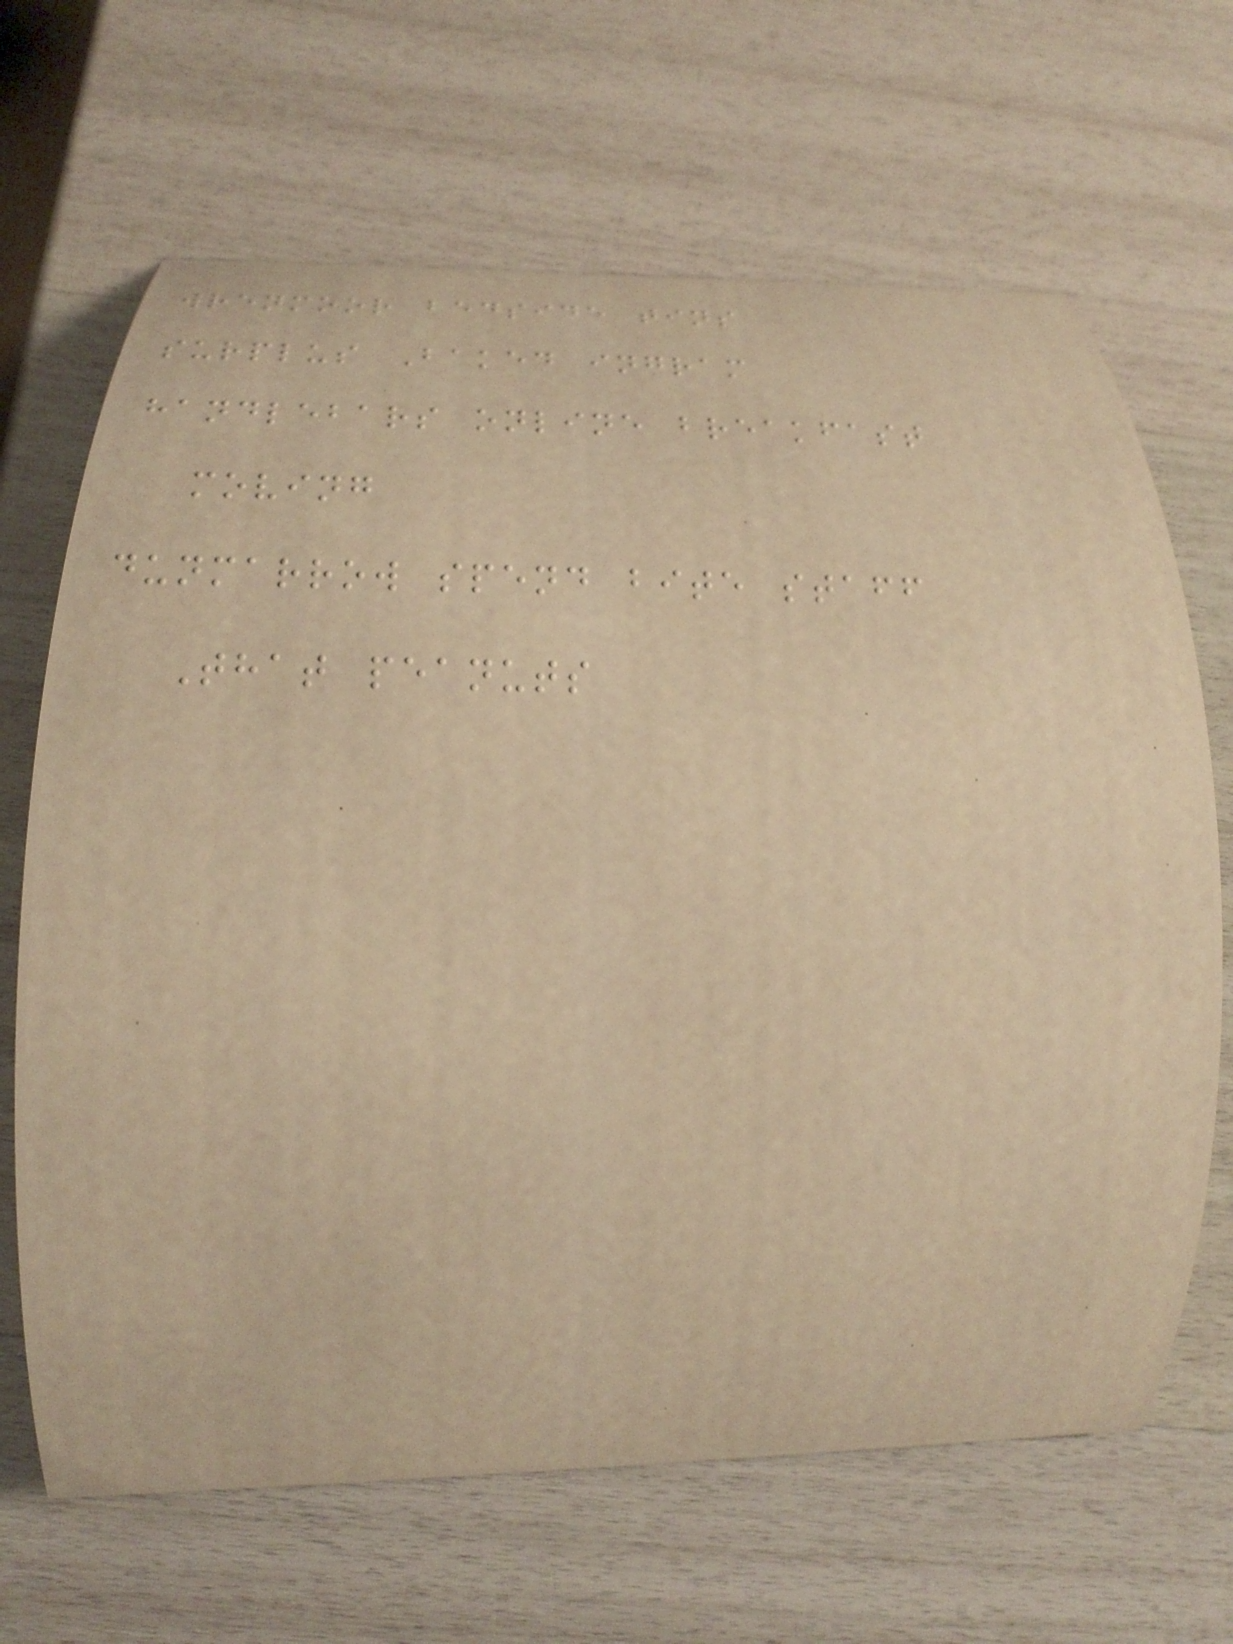wrenmoor bedside tins
surplus Baked ingram
handlebars online breakfast
moving
dunmarrow spend bite staff
That peanuts
